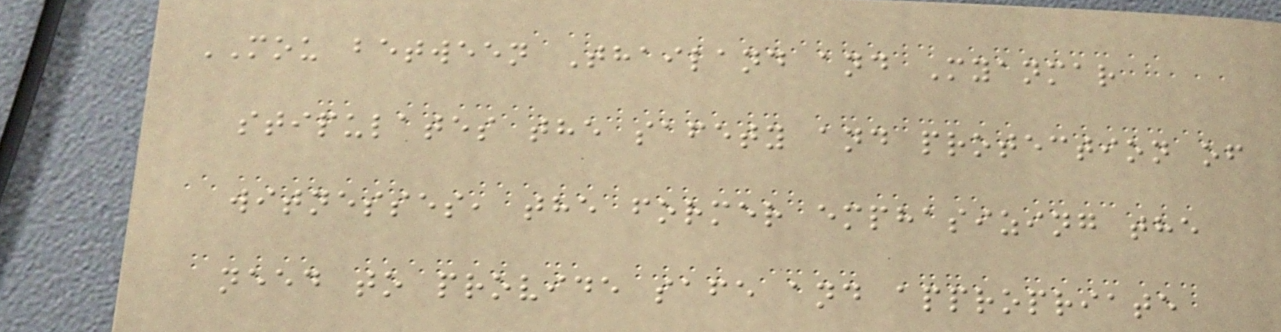MOU between Thailand and Myanmar
stipulates the safety and protection of
witnesses, the former emphasizing the
need to provide safe and appropriate
